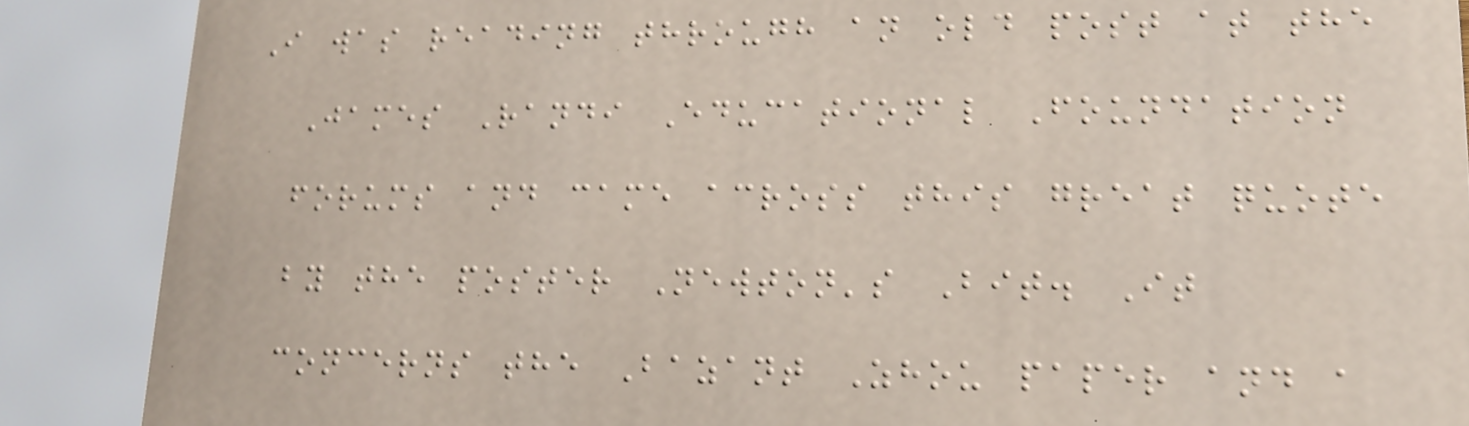I was reading through an old post at the
James Randi Educational Foundation
forums and came across this great quote
by the poster Newton's Bit. It
concerns the Bazant Zhou paper and a
